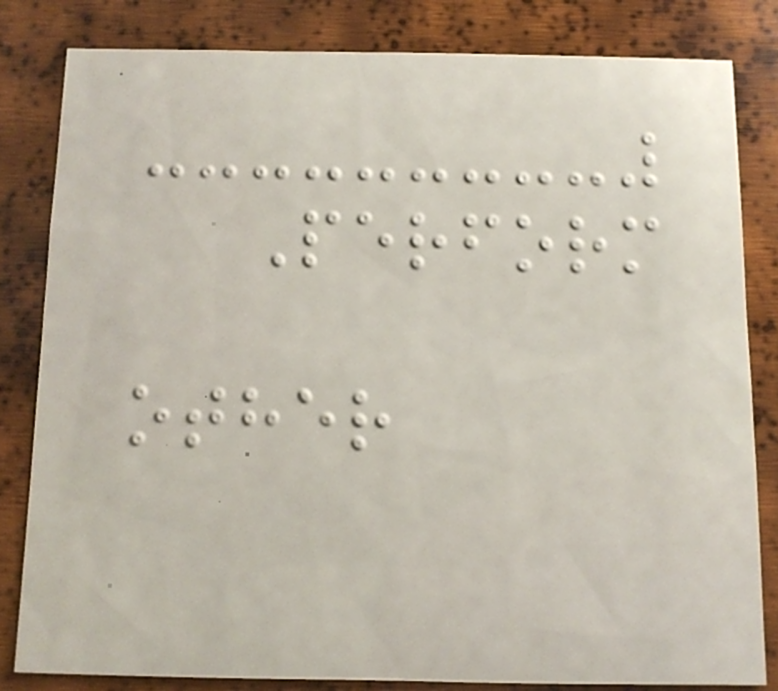Perform
other
